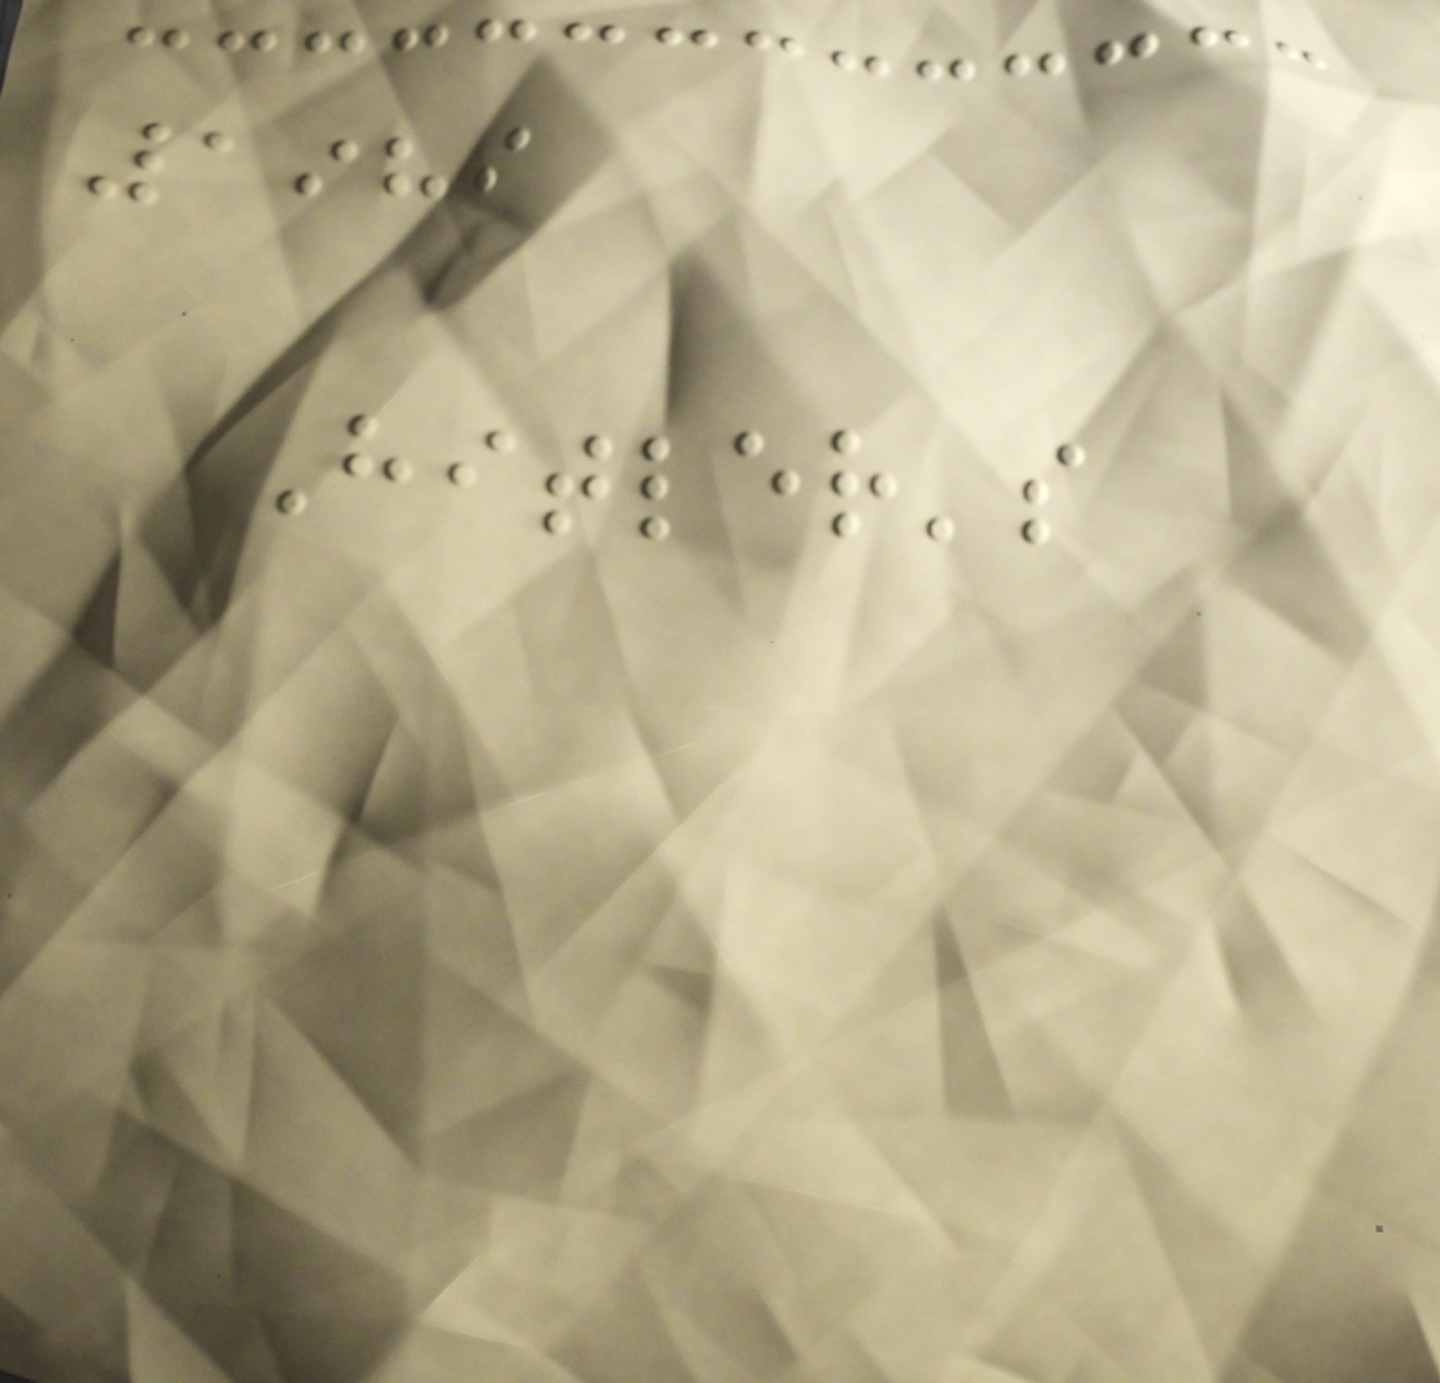1989
Hitler's
